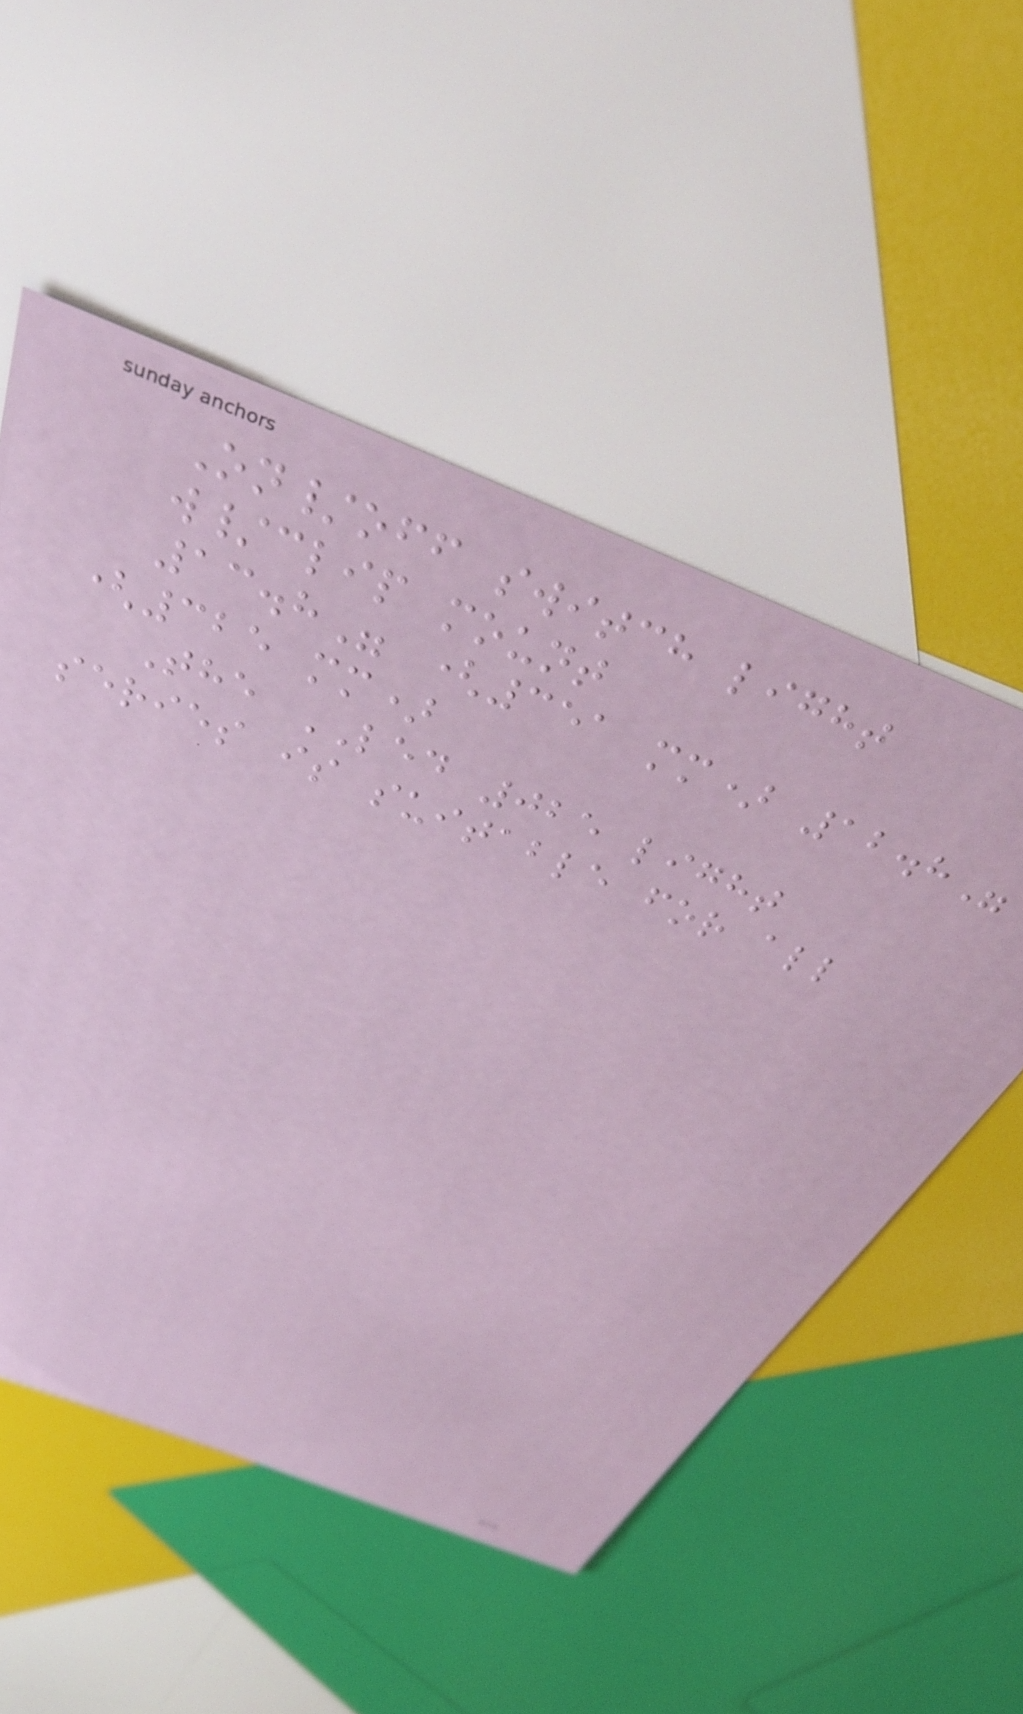On/off switch light
w/clip mount
13.8" (351 mm) 12.8"
(325 mm)
The LED 025 light
series is suitable for all
